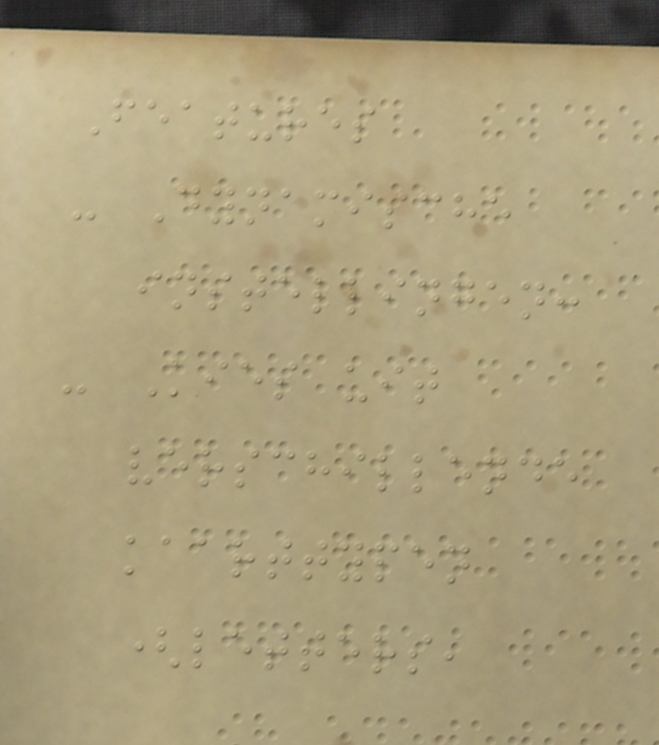Features
- Dynamische
instellingen:
- Kies uit
verschillende
kaarttypen
(letters,
